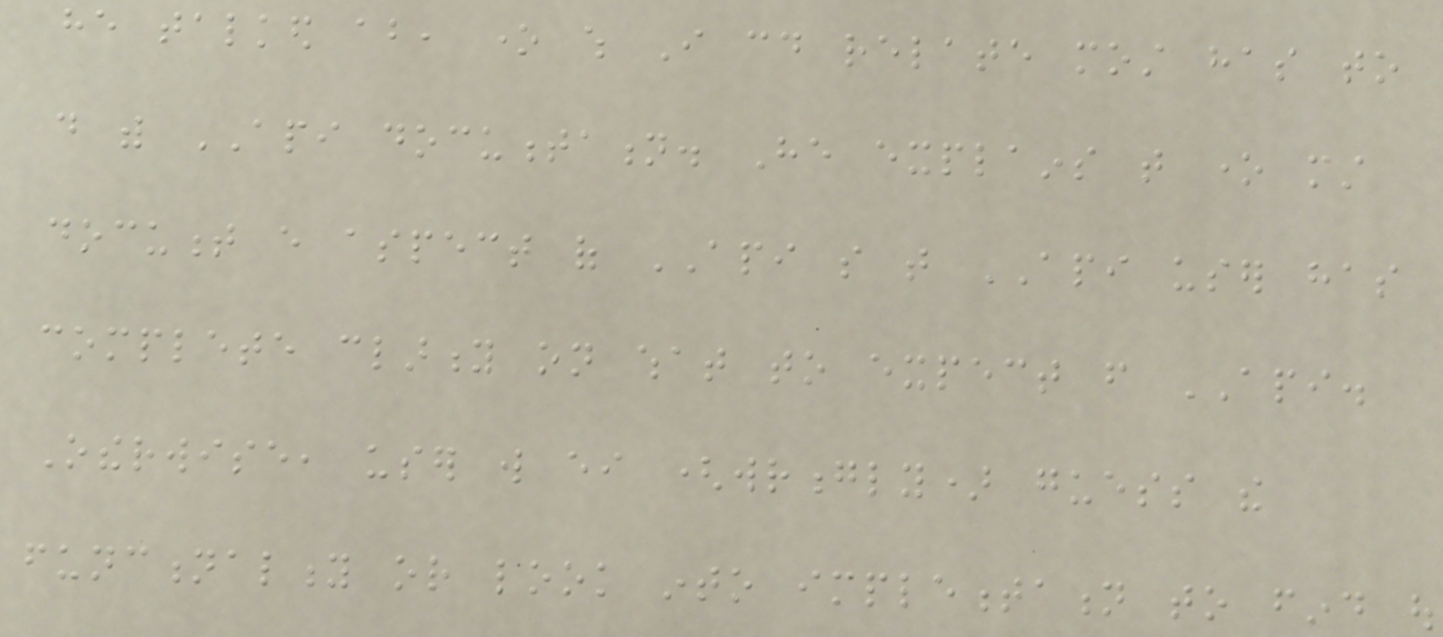he talked about, one which I could relate most has to
do with API documentation. He explains that one must
document every aspect of API so that API user has
complete clarity on what to expect from API.
Otherwise, user will either (wrongly) guess the
functionality or look into implementation to find out
